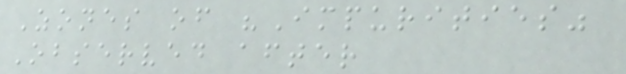Zones of "Impurities"
Observed after
